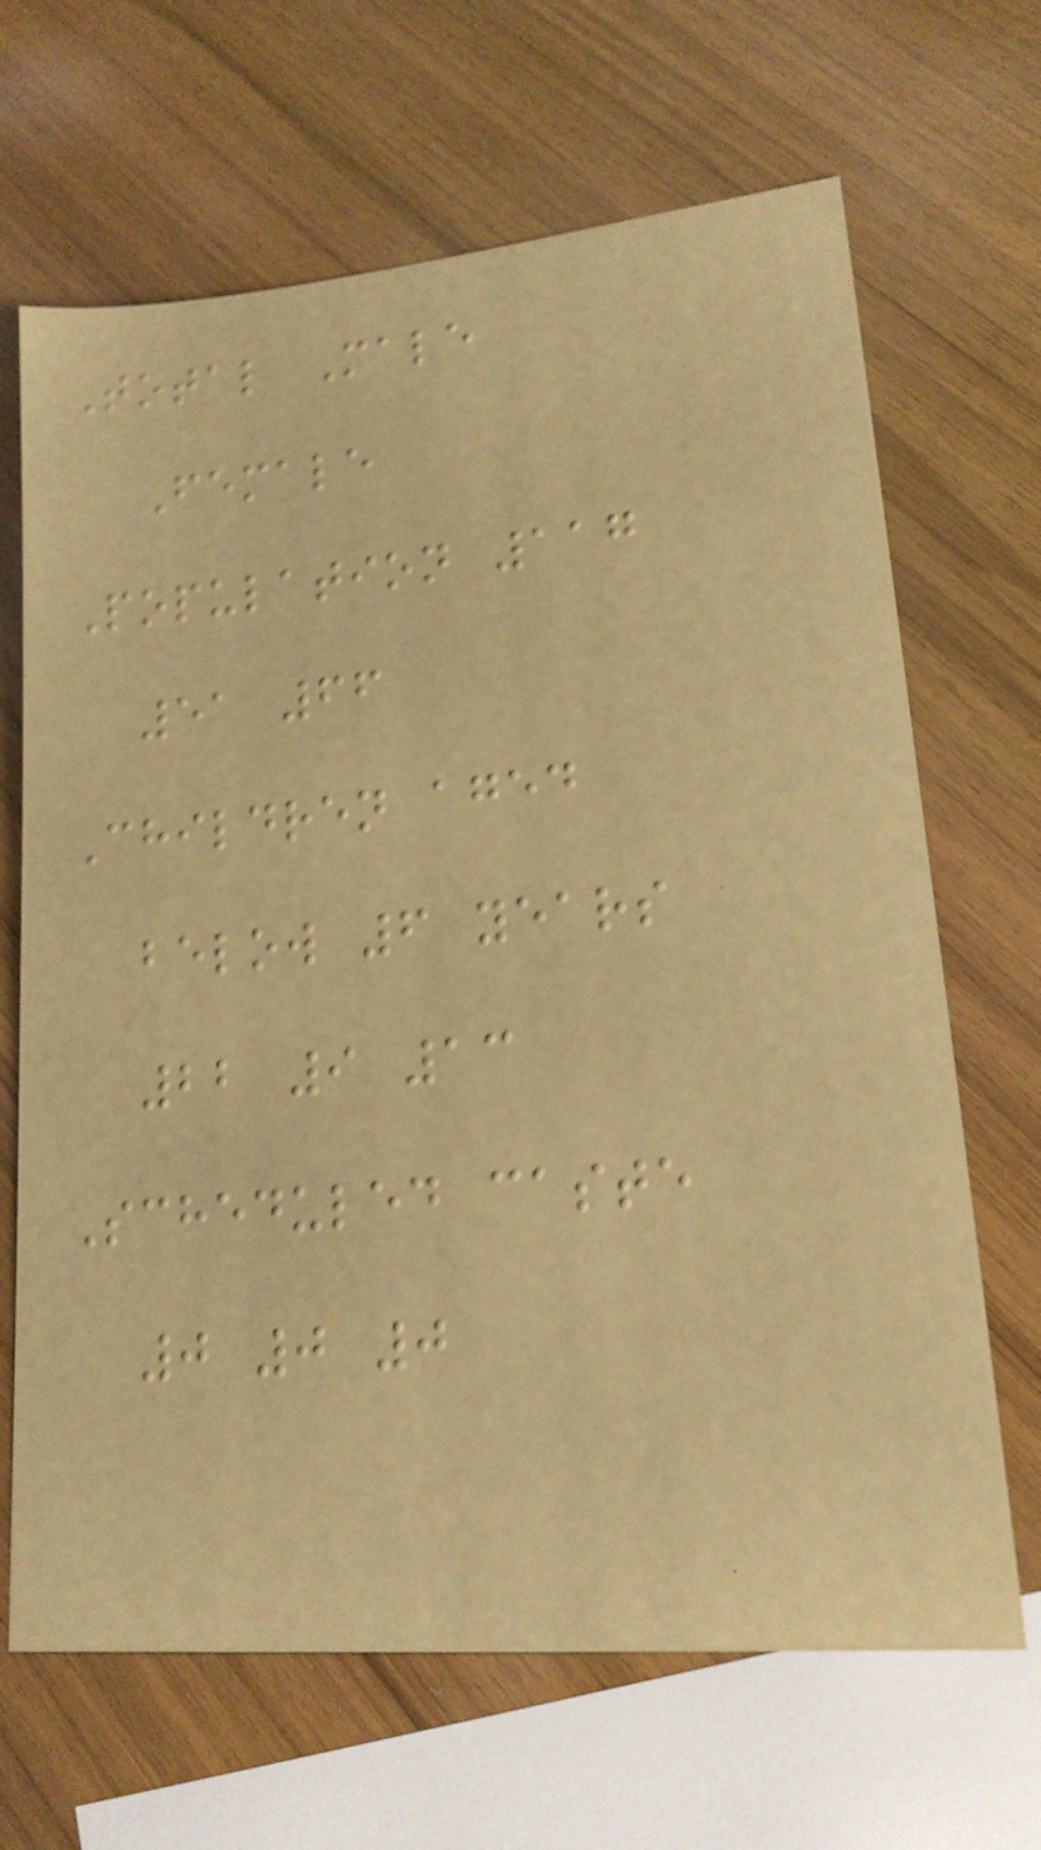Total Male
Female
Population 117
51 66
Children aged
below 6 years
22 9 13
Scheduled caste
0 0 0
